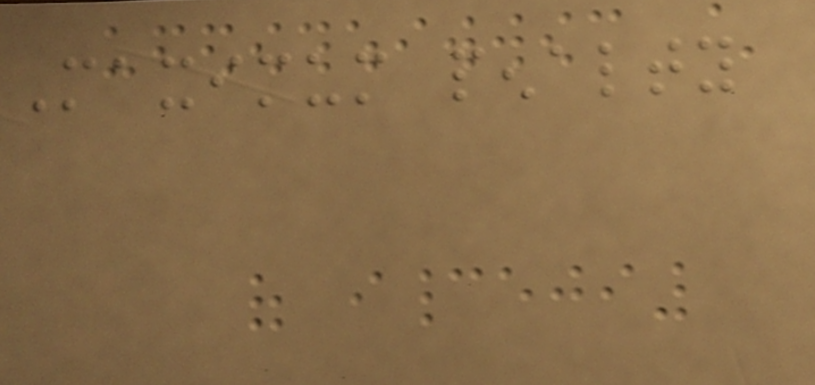Maximum penalty
